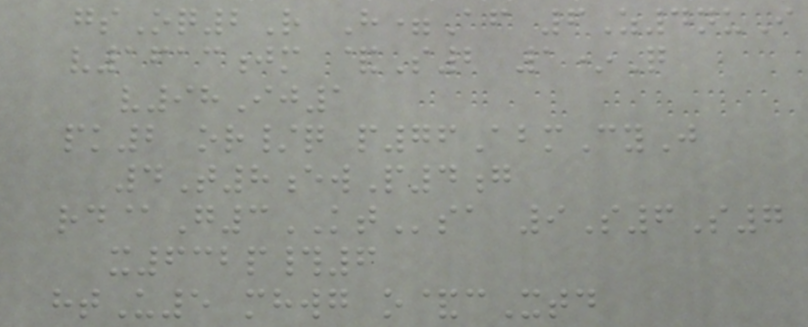gsOq2R H=Af 6Z4nuI
v1613jm &S2 1*Q
v98Ij1
pk2 or/q p76AbmCyJ
4T8ewP4g
rd@G3KTsa 9S6S7
x632p#6
htU5 mhwg o&cXtd
